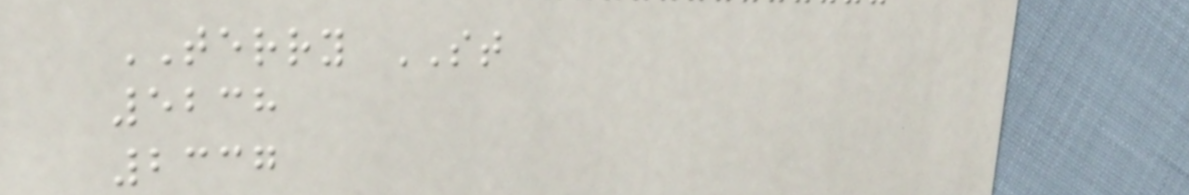TERRY ST
5238
2337
